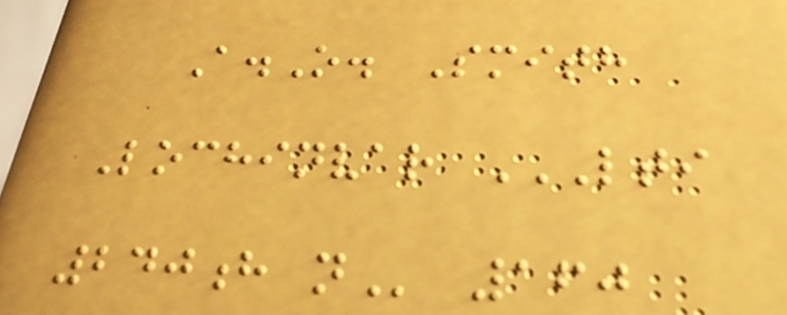A.O. Smith
Lochinvar LTI
240H N 160
